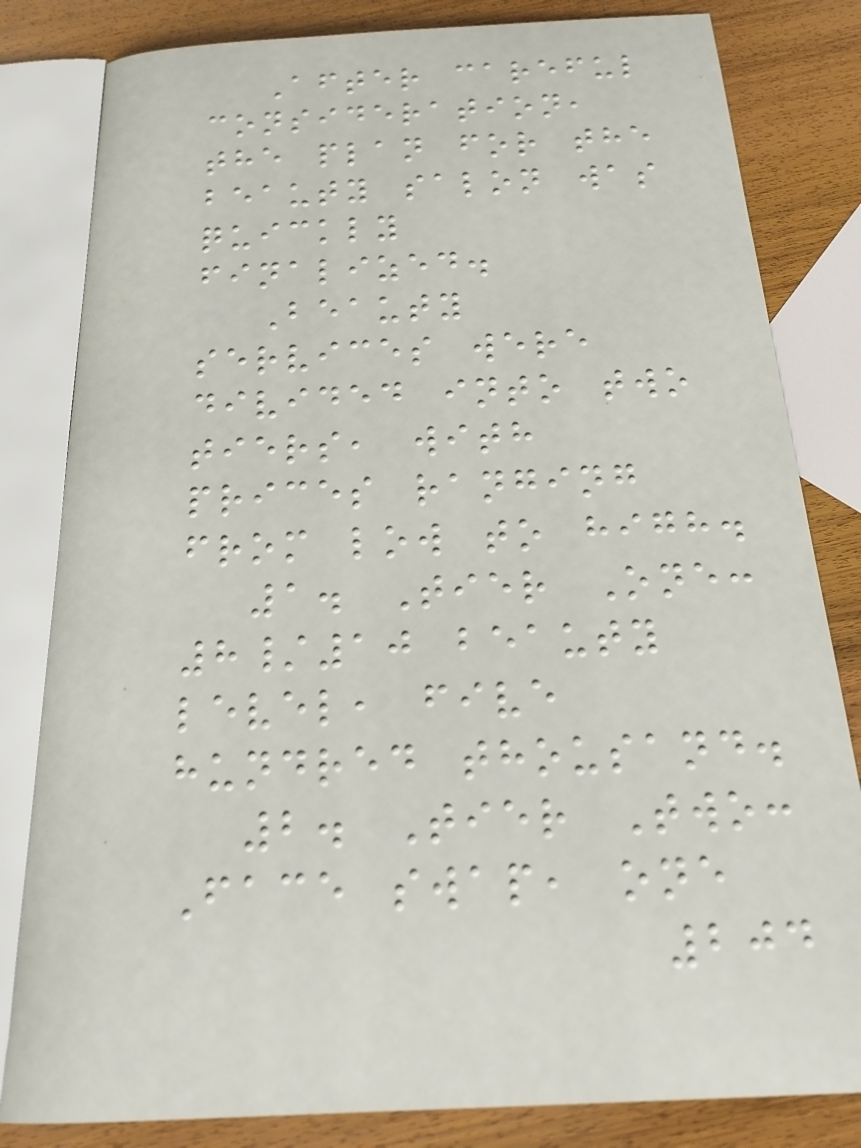After careful
consideration,
the plan for the
beauty salon was
quickly
finalized.
Beauty
services were
divided into two
tiers, with
prices ranging
from low to high.
1. Tier One:
8/10 beauty
level, five
hundred thousand.
2. Tier Two:
Face swap, one
204
